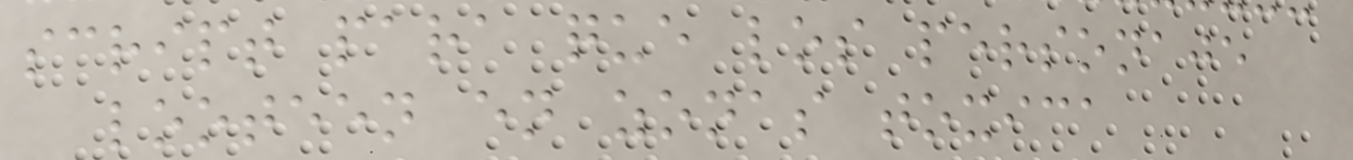script para que los personaje
looteen en zonas toxica
